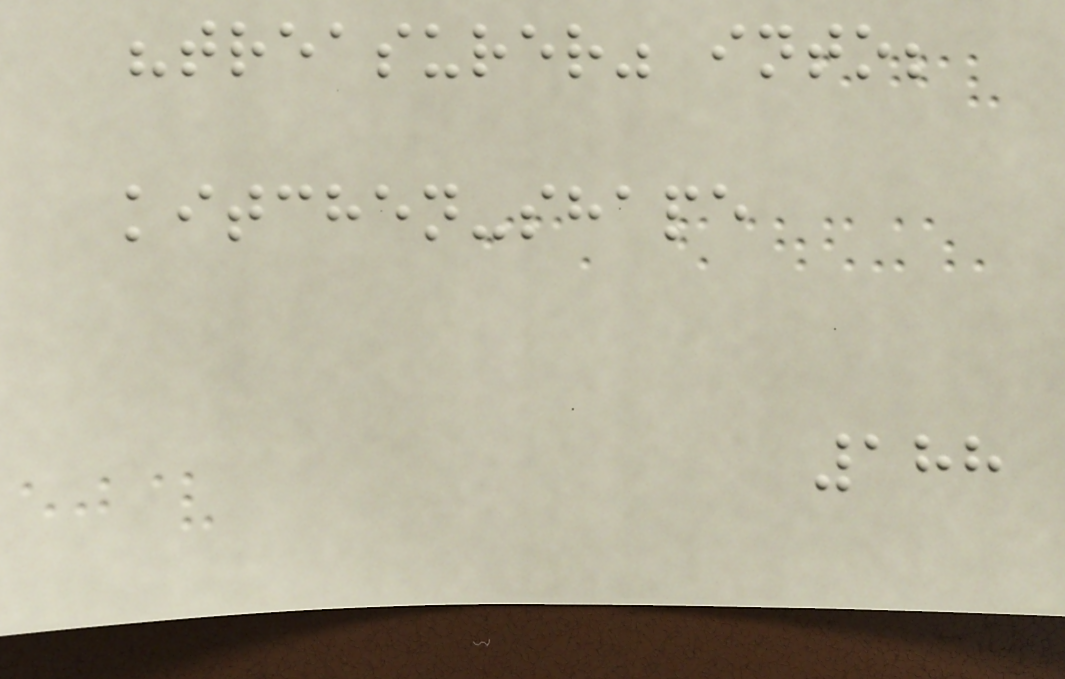"treasurer" into;
kitchen-shape
188
